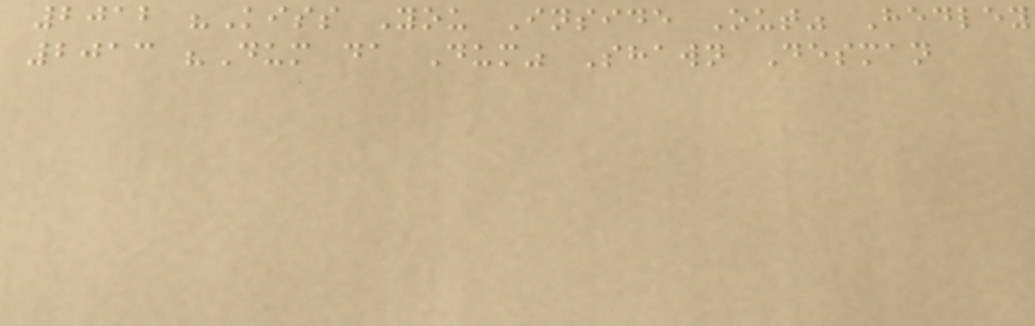2012 "Kiss You Inside Out" Hedley
2013 "Dum da Dum" Shawn Desman
